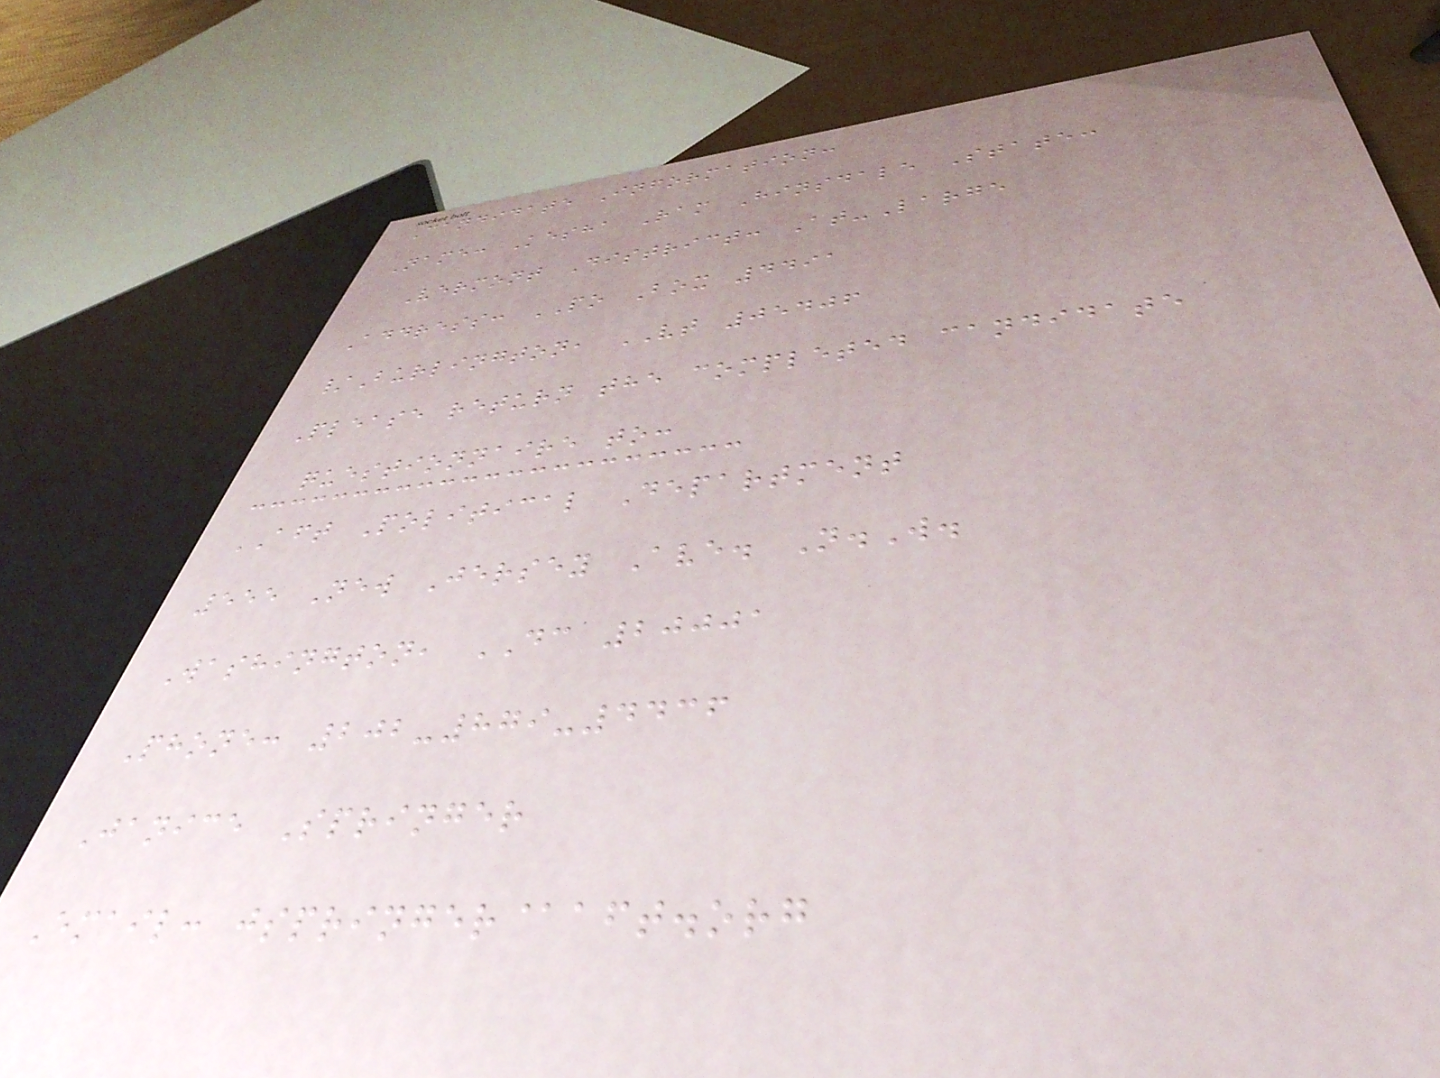Candidate Information:
Name: Kesha Ram Hinsdale State:
Vermont District: At-Large
Address: PO Box 4491
/Burlington, VT 05406
Please return the completed candidate
questionnaire to:
AFT Political Department
555 New Jersey Ave. N.W.
Washington, DC 20001
Phone: 202-879-4436
Janice Springer
Email: jspringer@aft.org
